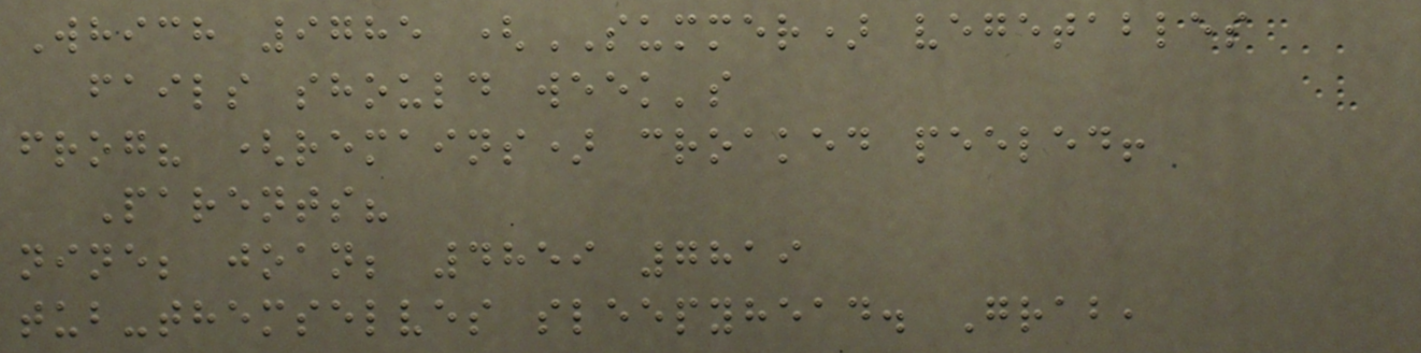Which 9785 (SUMMER) vegetables
fails should week's
frog? (remains) croaked peeled!
Parents?
nine; joan; 4859 7819
tub-themselves sleepyhead. Grab,
